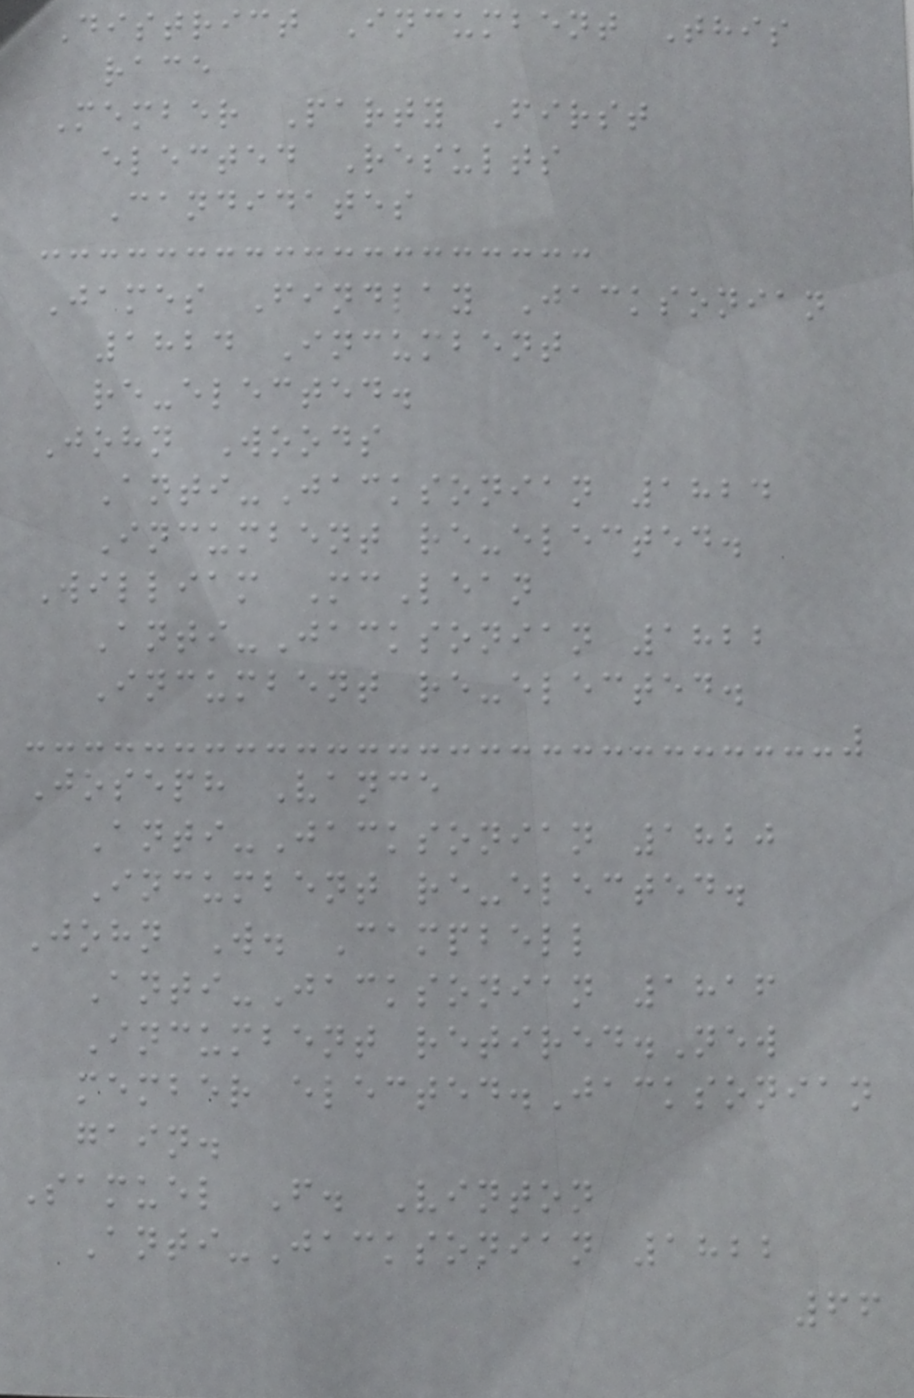District Incumbent This
race
Member Party First
elected Results
Candidates
James Findlay Jacksonian
1824 Incumbent
re-elected.
John Woods
Anti-Jacksonian 1824
Incumbent re-elected.
William McLean
Anti-Jacksonian 1822
Incumbent re-elected.
Joseph Vance
Anti-Jacksonian 1820
Incumbent re-elected.
John W. Campbell
Anti-Jacksonian 1816
Incumbent retired.New
member elected.Jacksonian
gain.
Samuel F. Vinton
Anti-Jacksonian 1822
66
